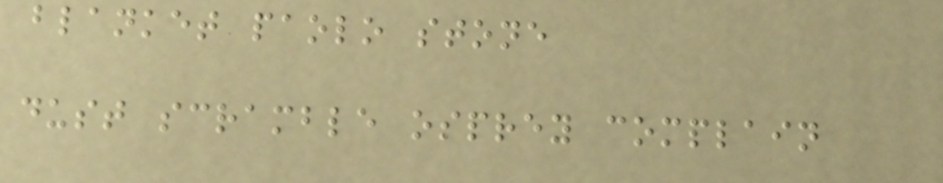blanket paolo stone
dust scramble osprey complain
